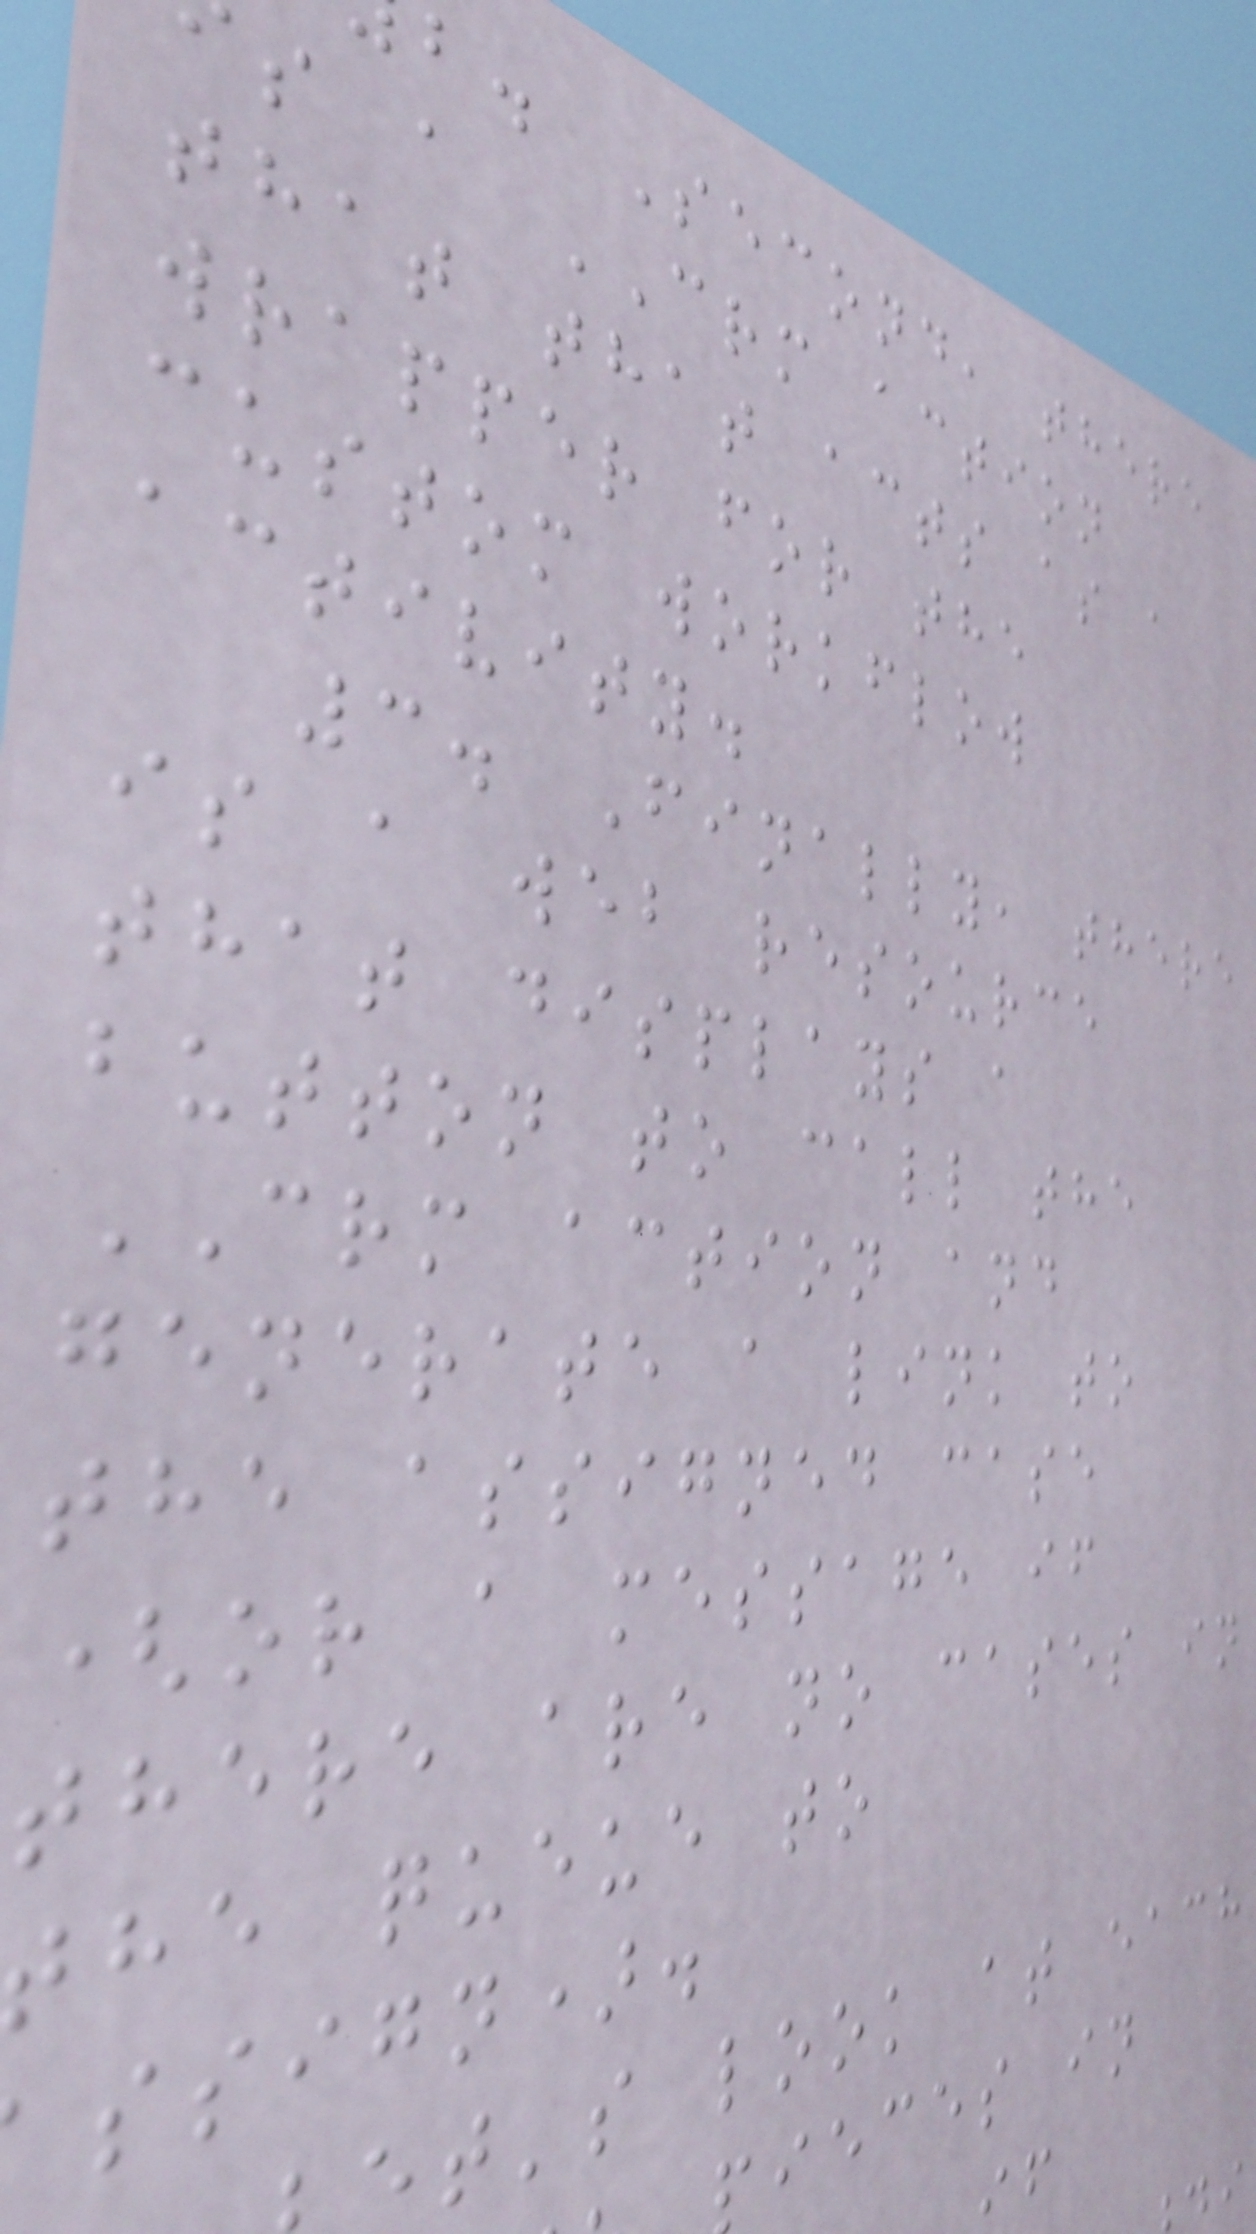b. Second, there
s a CRM action
that that acts as a
wrapper for the
custom workflow
activity.
3. Finally, there
is a web resource
that displays a
button to call the
CRM action and
generate a link to
the assigned case
(or a message if
there are no cases in
the queue to
ssign).
t's look at each
ieces in
